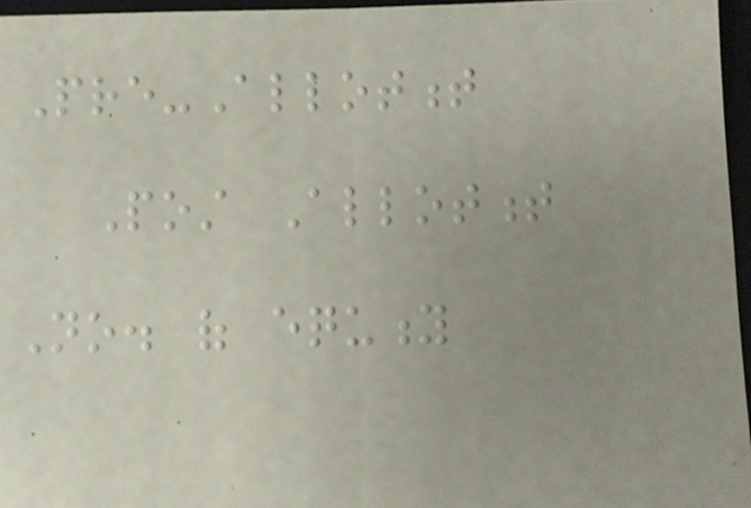Pre-Allotment
Post Allotment
No. of equity
